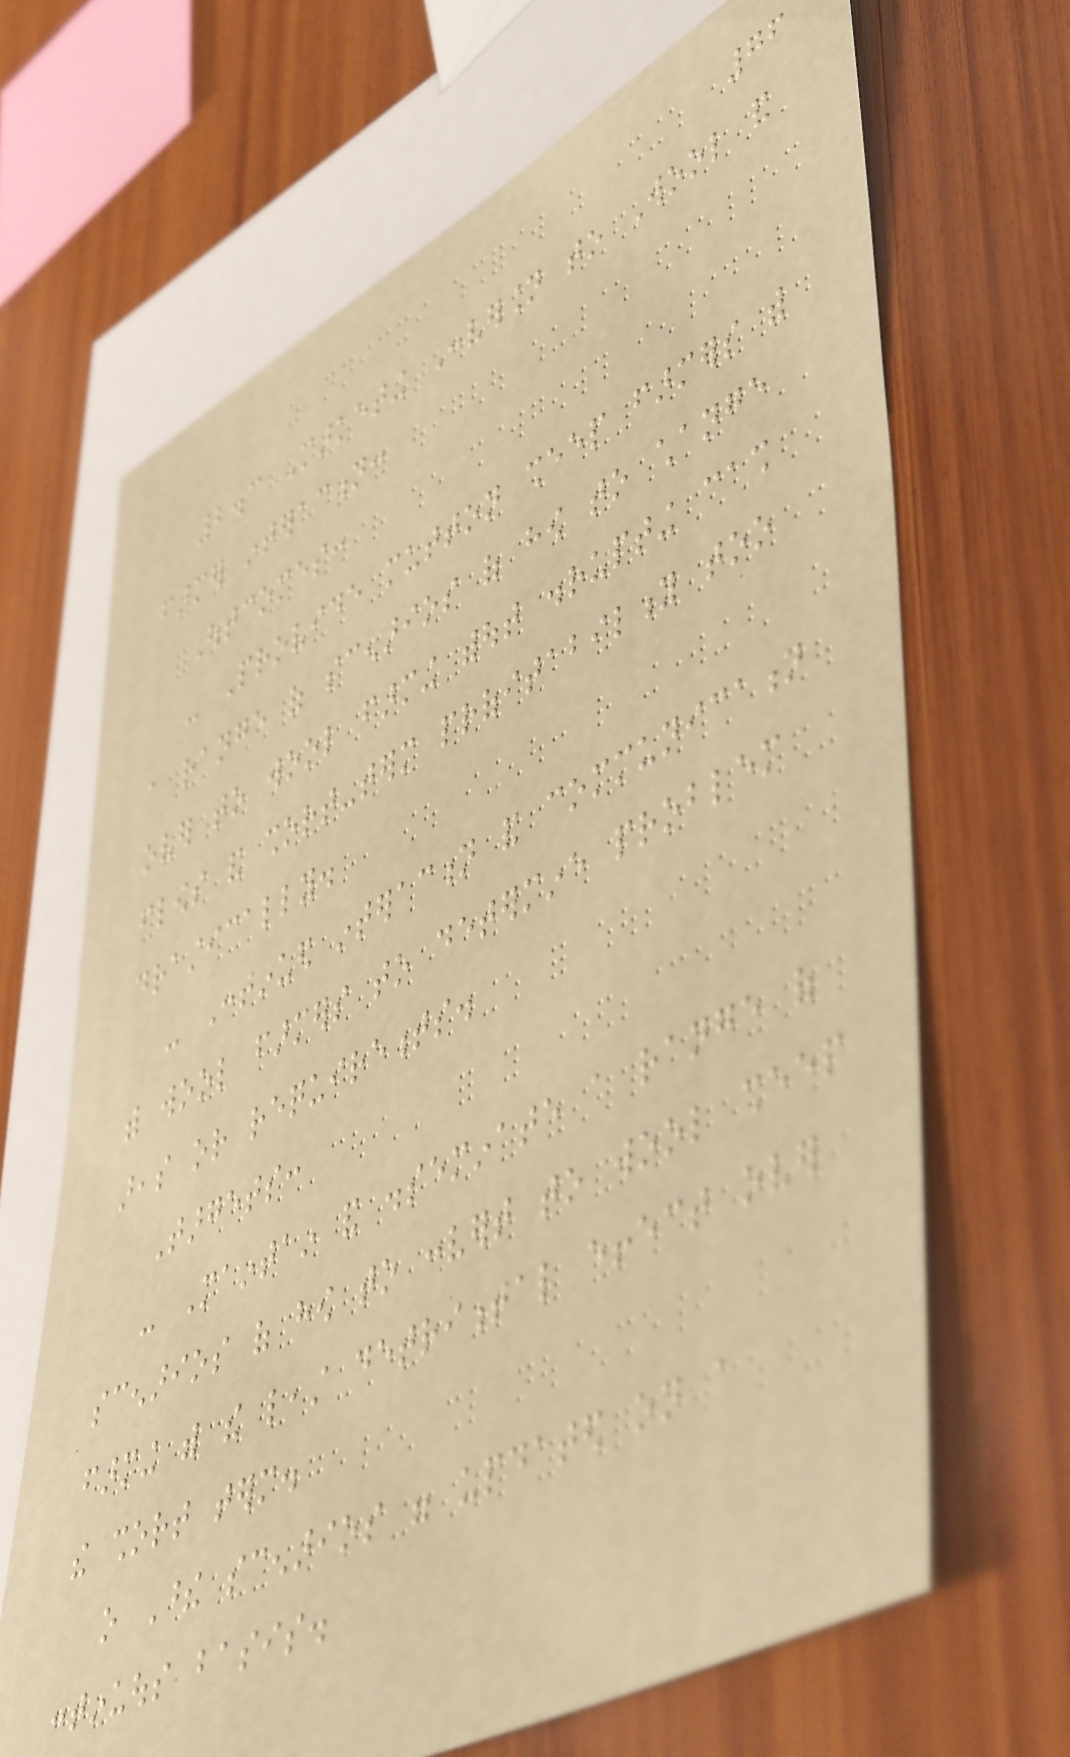76
2.3 Marketing Conversion to Wool and
farmer interaction:
Outcomes:
- Provide mutton sheep farmers with
a range of scenarios of how to change
over to wool farming without disrupting cash
flows and short-term profitability too
drastically.
- Continued interaction and communication
with wool farmers to determine problem
areas or requirements.
Targets:
- Maintain and disseminate a range of
scenarios of how to convert to wool sheep
farming with the least detrimental effect over
the short term.
o These scenarios were updated on a
continuous basis.
